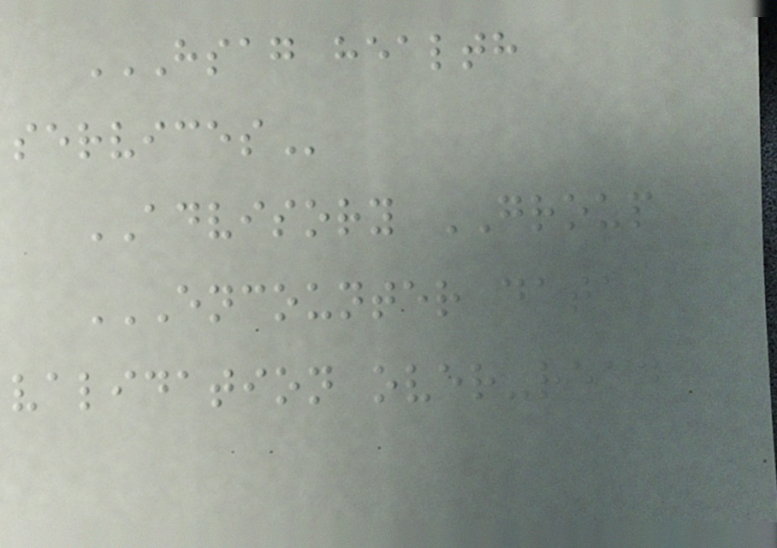HSAG HEALTH
SERVICES
ADVISORY GROUP
ENCOUNTER DATA
VALIDATION OVER-READ
